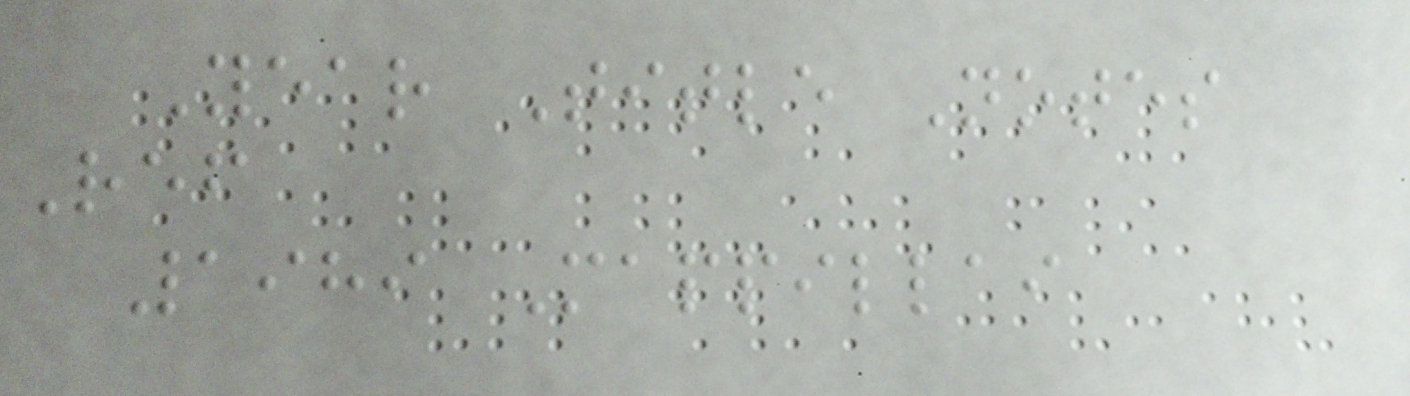Year Title Notes
Ref
1989 Mappillai
